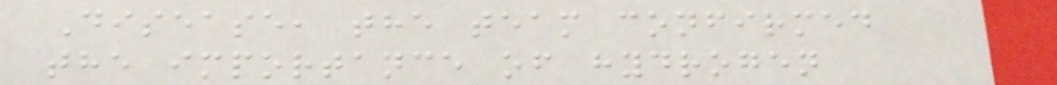Disease, the team confirmed
the importance of hydrogen
